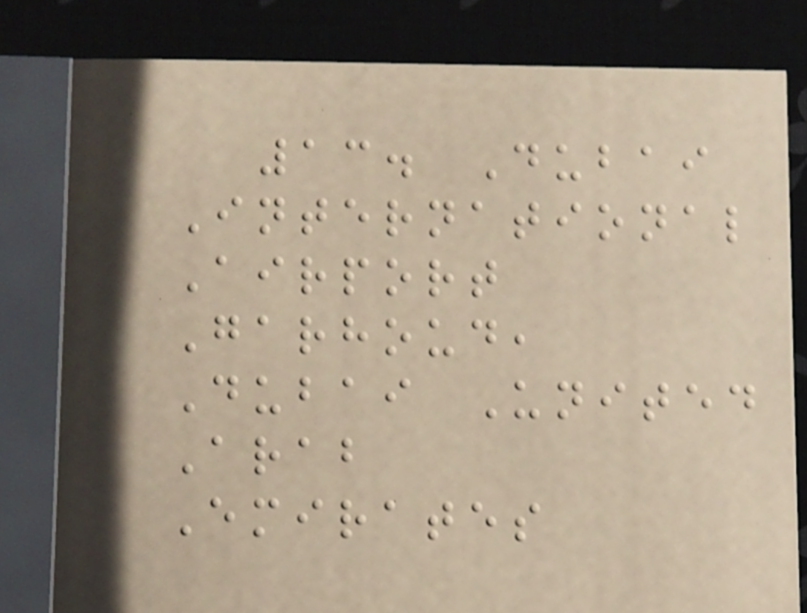13. Dubai
International
Airport
Garhoud,
Dubai United
Arab
Emirates
